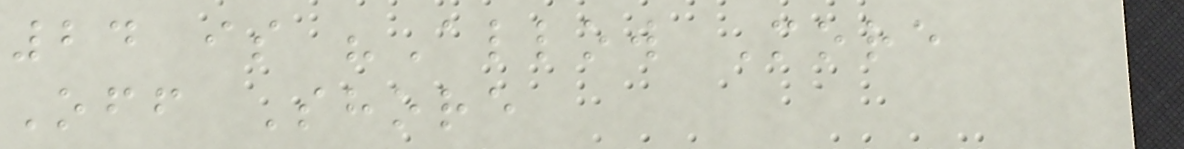24 is "Allow More
Off Shore
